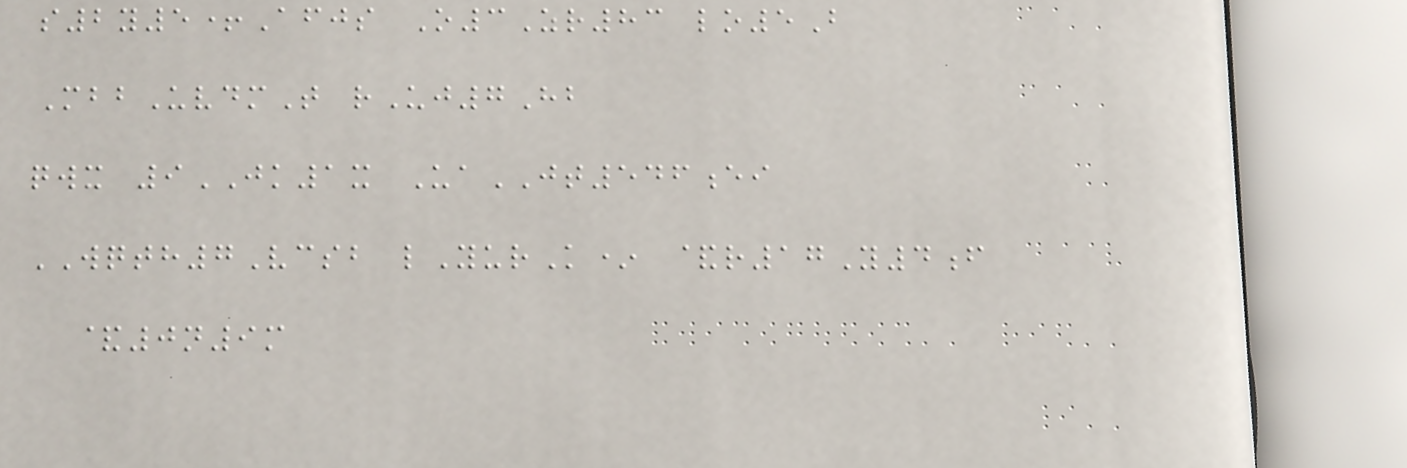s2y5+Afjs O3Zr83 lo5B
MbbUvdmT rUj7Hb
qwx 9JK1x UaJT546ei
WQTH7Vcsb lYurK* &r17Y4f
&0n9m
